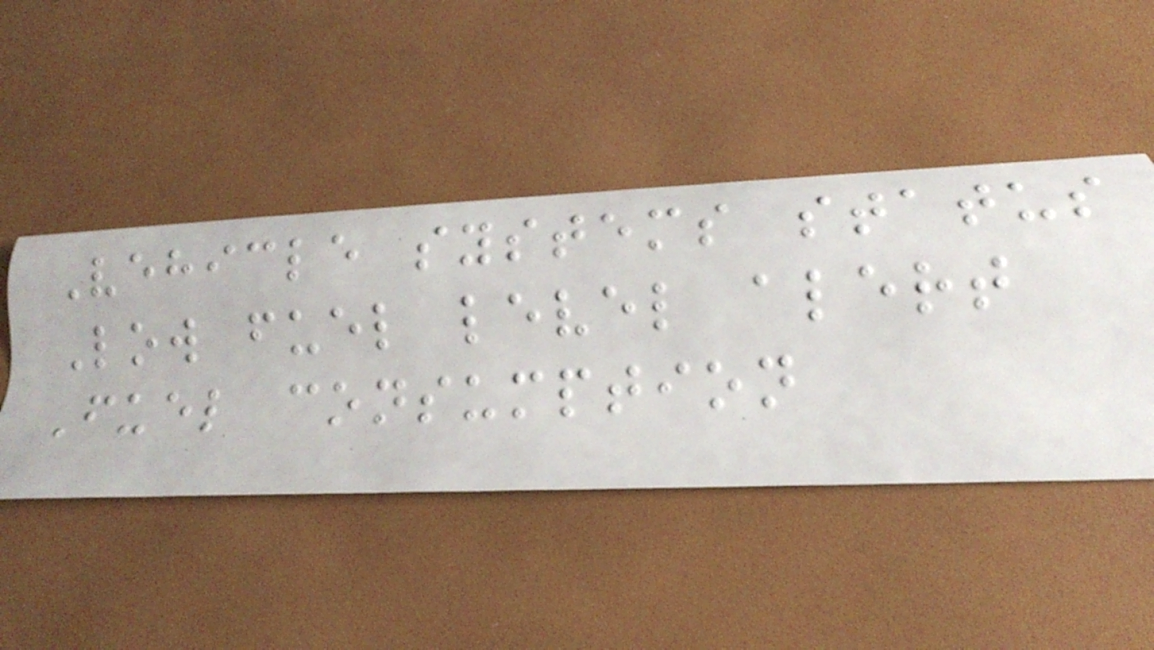Vehicle systems status
Low fuel level alert
Fuel consumption
